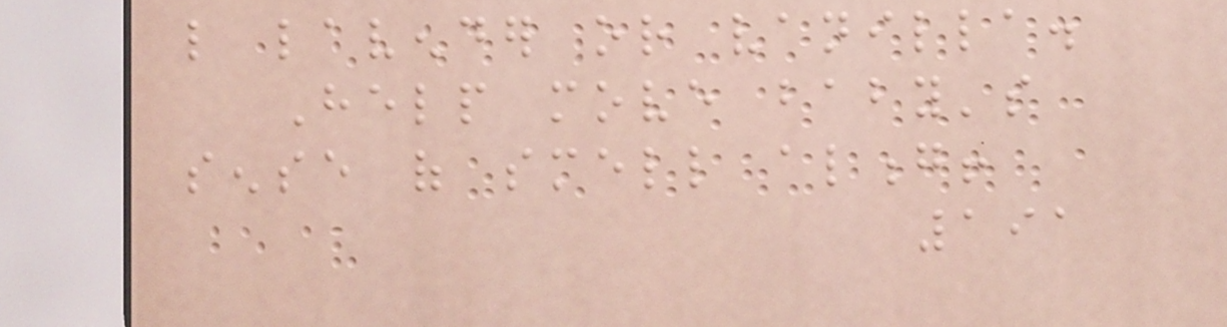like lavender or vanilla.
Help move baby's
sense of smell along!
191
